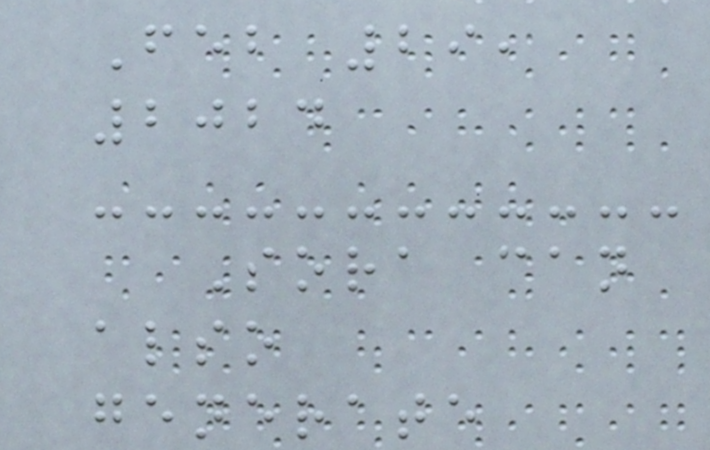Feb 29,
2024
Sora can
also
generate
